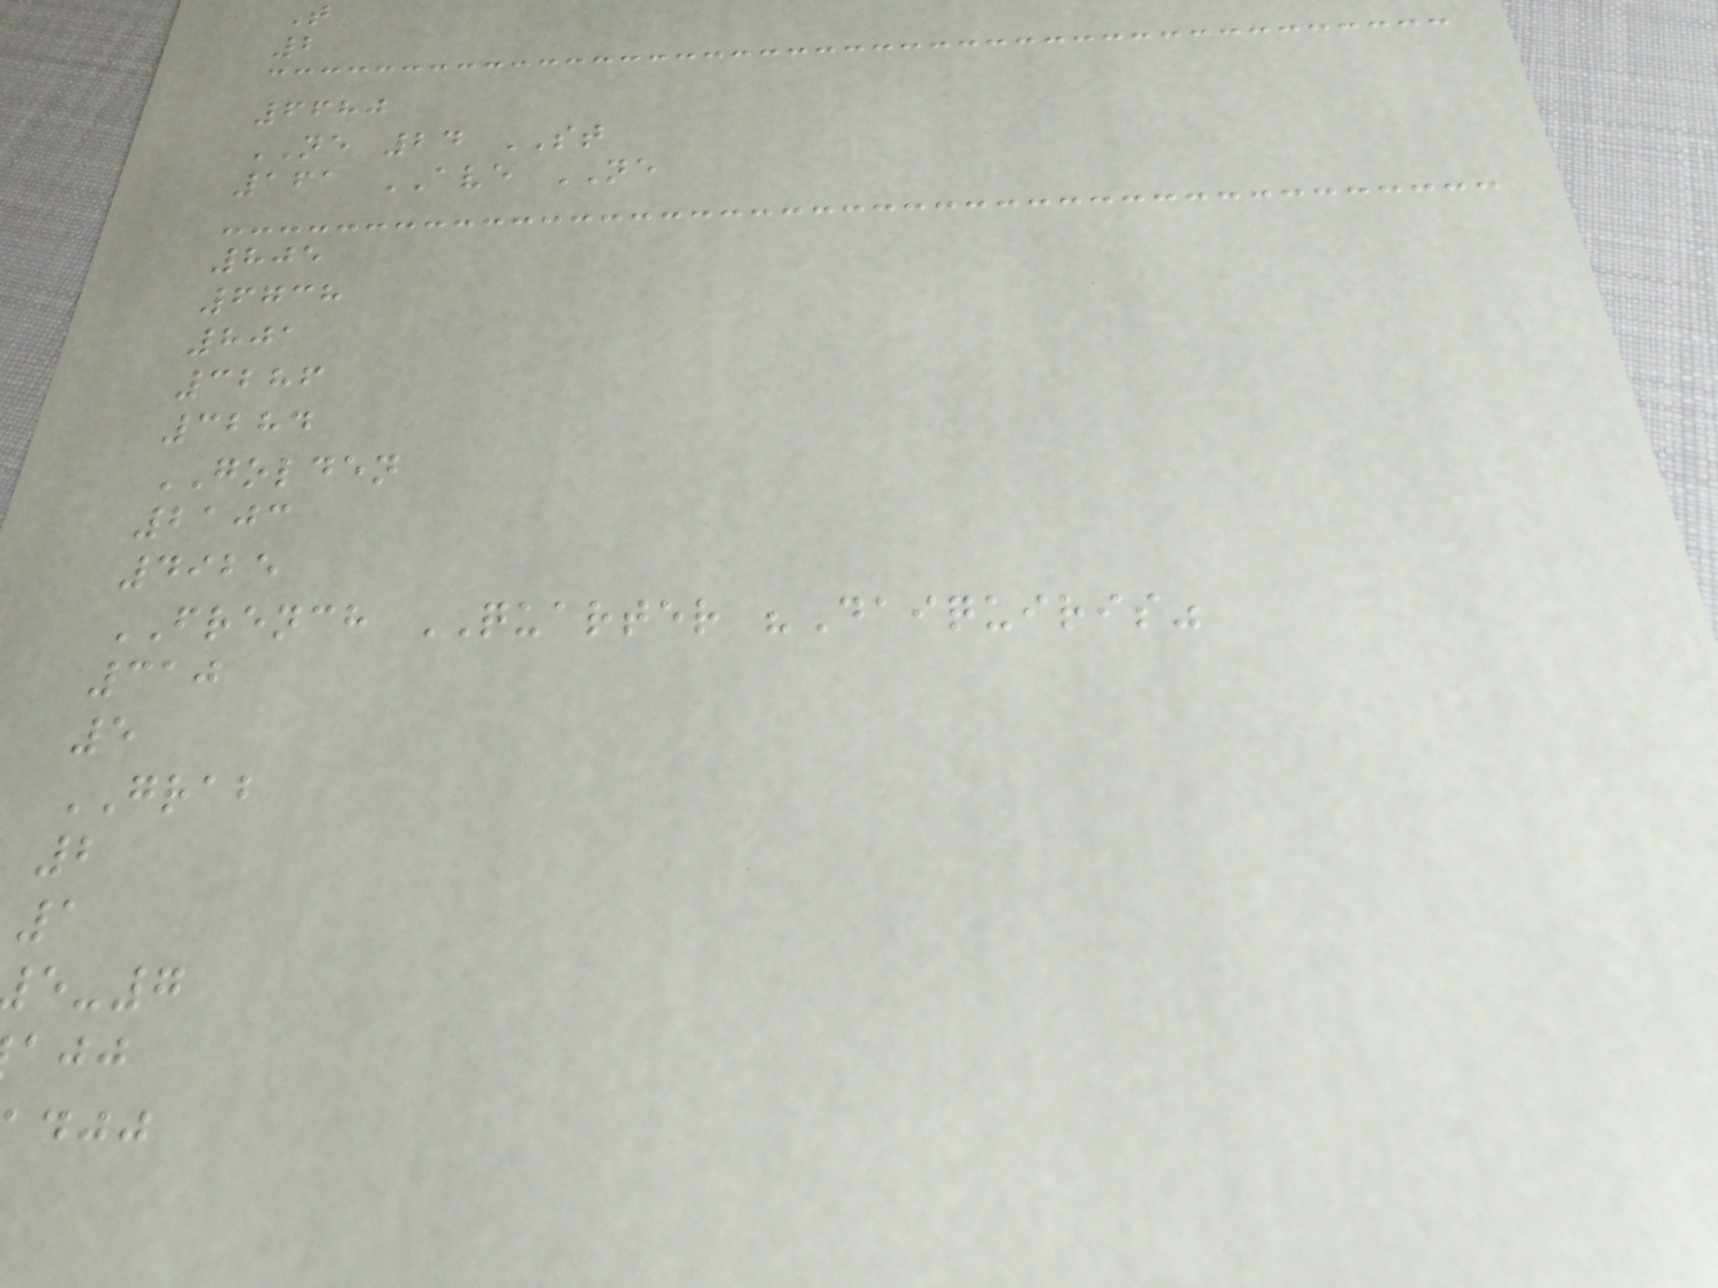T
2
6680
NE 24 ST
161 AVE NE
805
6738
801
3286
3284
GOLDEN
2103
4925
FRENCH QUARTER "Daiquiris"
310
5
GRAB
2
1
